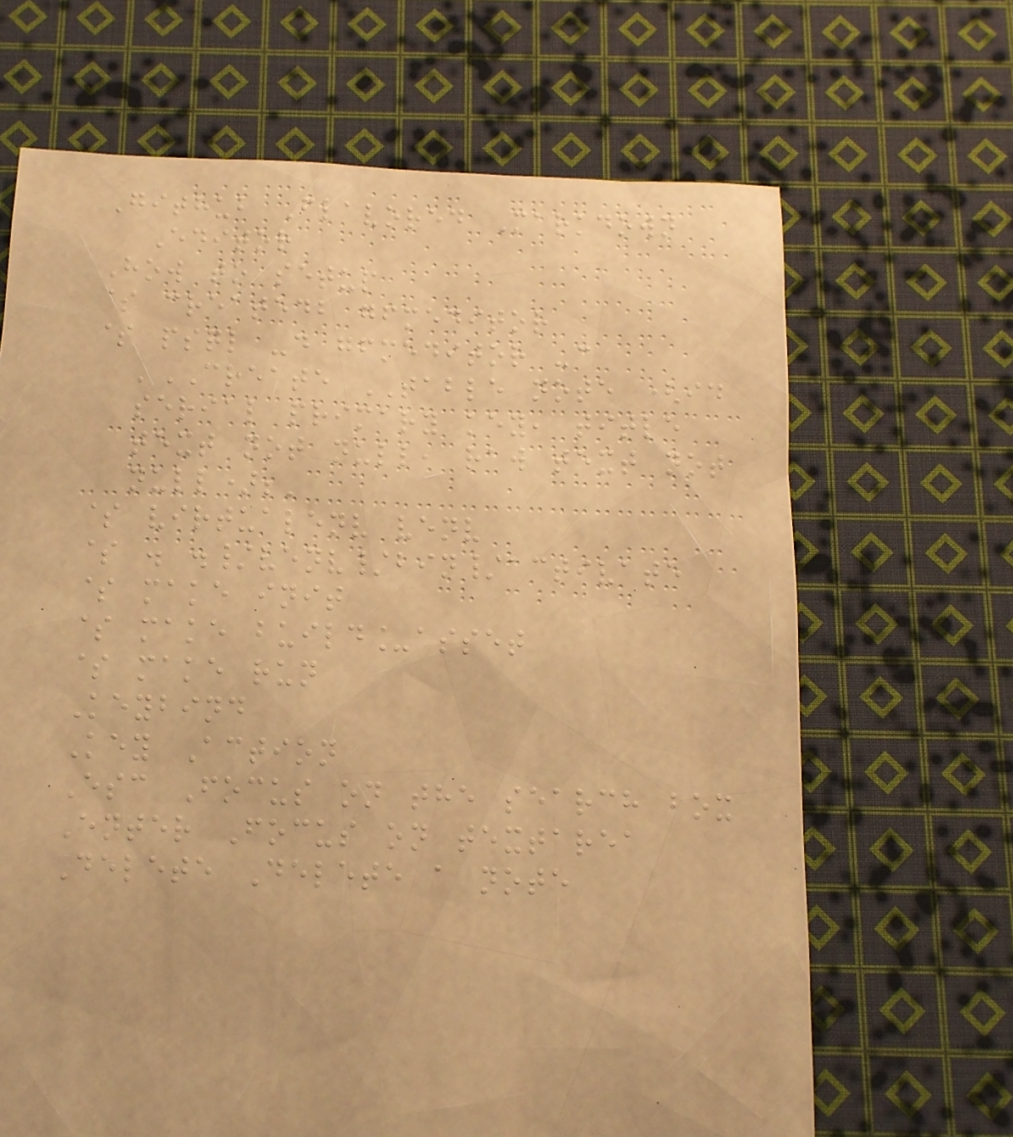Github Flavored Markdown
Editor
How to setup
$ createdb gfmeditor
$ psql -d gfmeditor -c
'CREATE TABLE note (id
serial primary key, title
text not null, raw text not
null);'
$ virtualenv venv
$ . ./venv/bin/activate
$ make init
$ make build_asset
$ make run
Keybind
Key Action
Esc Focus on the search box
Enter Focus on textarea
Delete Delete a note
